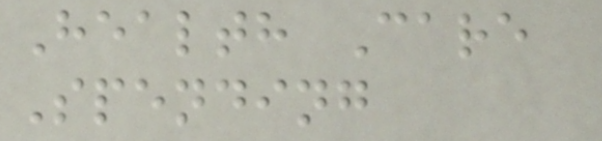Health Care
Spending
